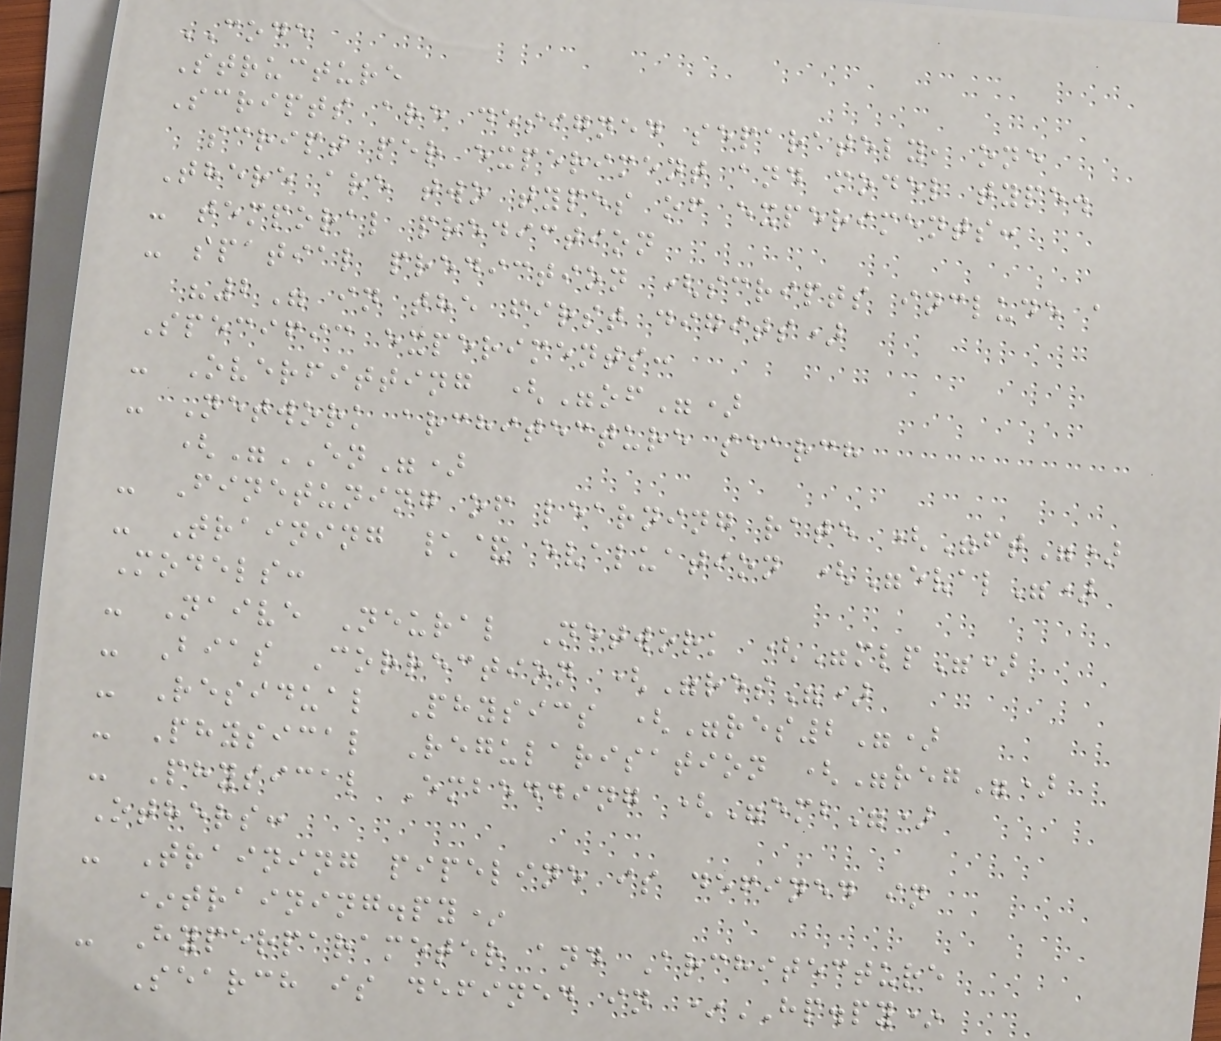CODE
Structure
Scripts are designed separately, one
script per experiment and model type.
There are two types of experiments:
- temporal prediction
- spatial prediction (scripts include a
"2" in the first digits)
Specific experiments:
- Overfitting ("of")
- Network architecture search
("EN")
- Finetuning of learning rate ("ft")
- Training \& evaluation ("eval")
Models:
- Naive Neural Network ("mlp")
- Bias Correction ("res")
- Residual Physics ("res2")
- Physical Regularisation ("reg")
- Physical Embedding ("emb")
Others:
- Training pipeline is defined in
*training.py*
- Hyperparameter and Architecture
Search is defined in *HP.py*
